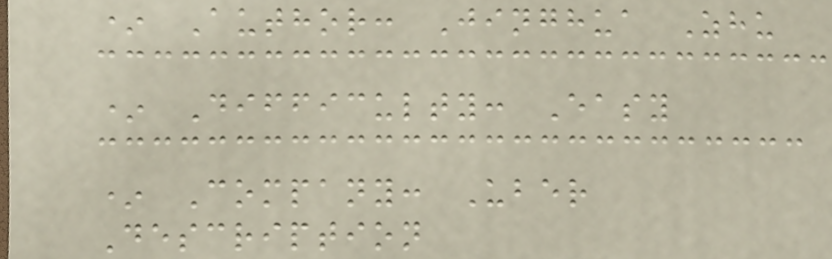* Author: Jinghua Zhu
* Difficulty: Easy
* Company: Uber
Description
